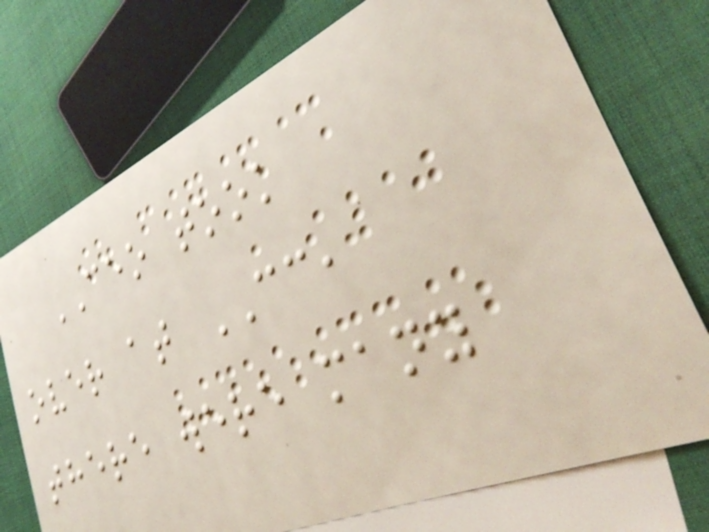CEO took
over at CC,
there were many
